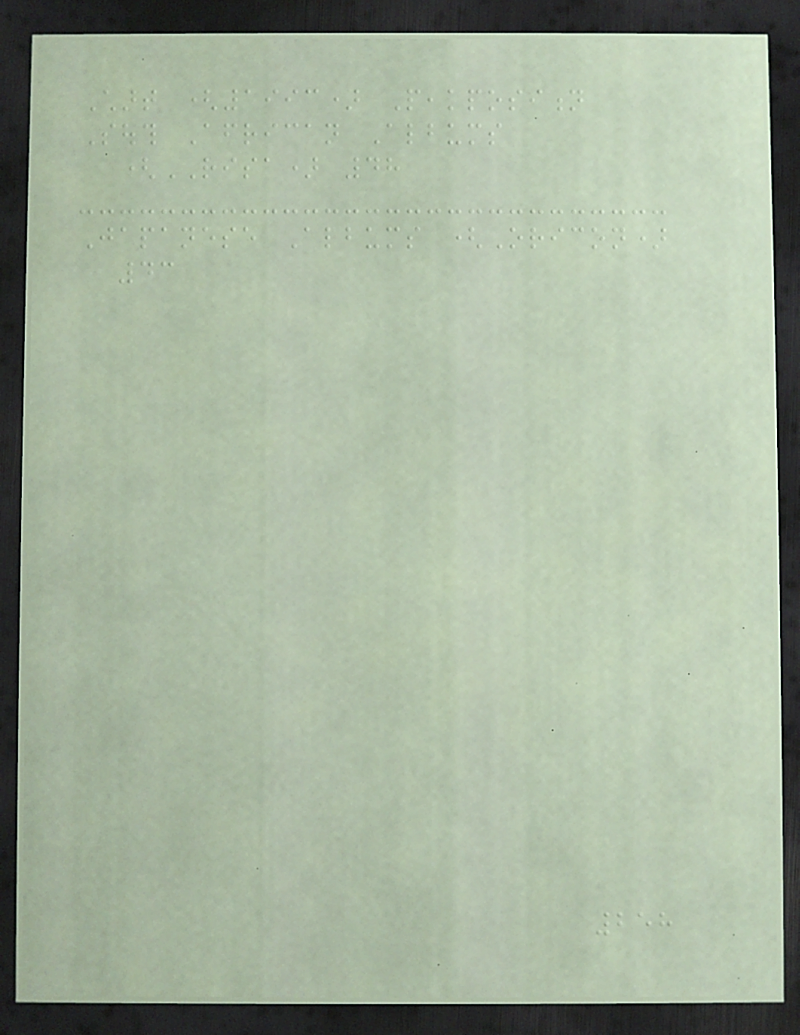Chart (1993) Peakposition
South African Albums
(RISA) 48
Japanese Albums (Oricon)
43
258
